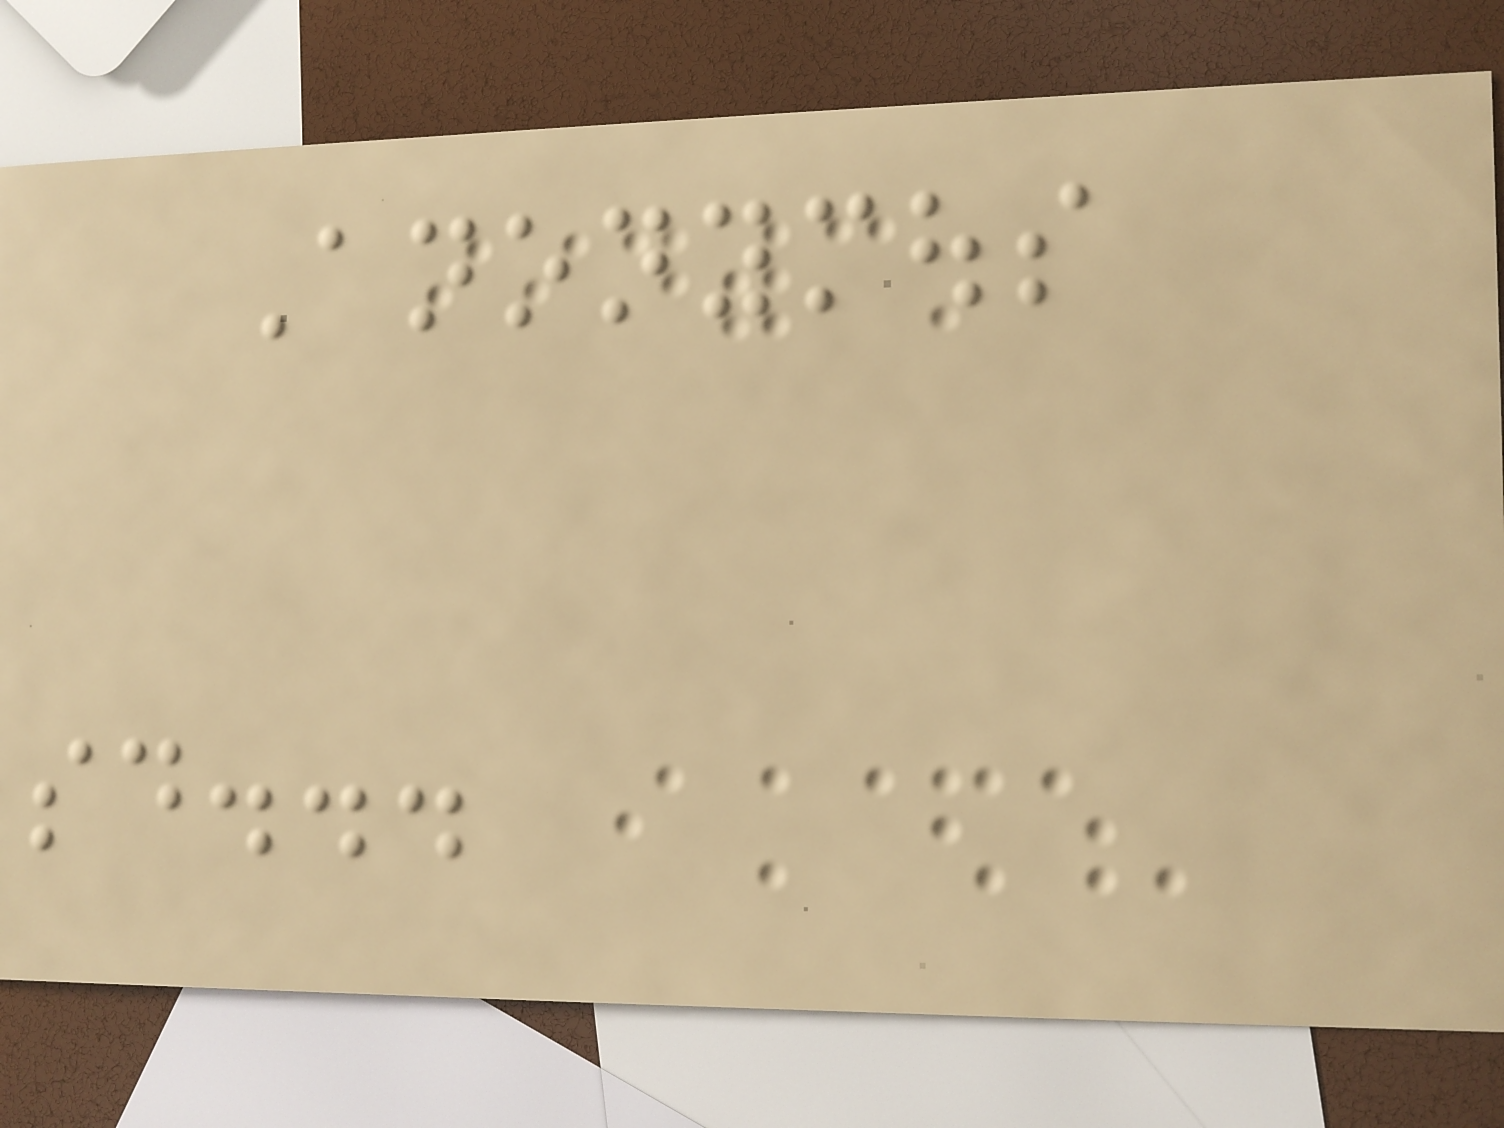Anonymous
said...
